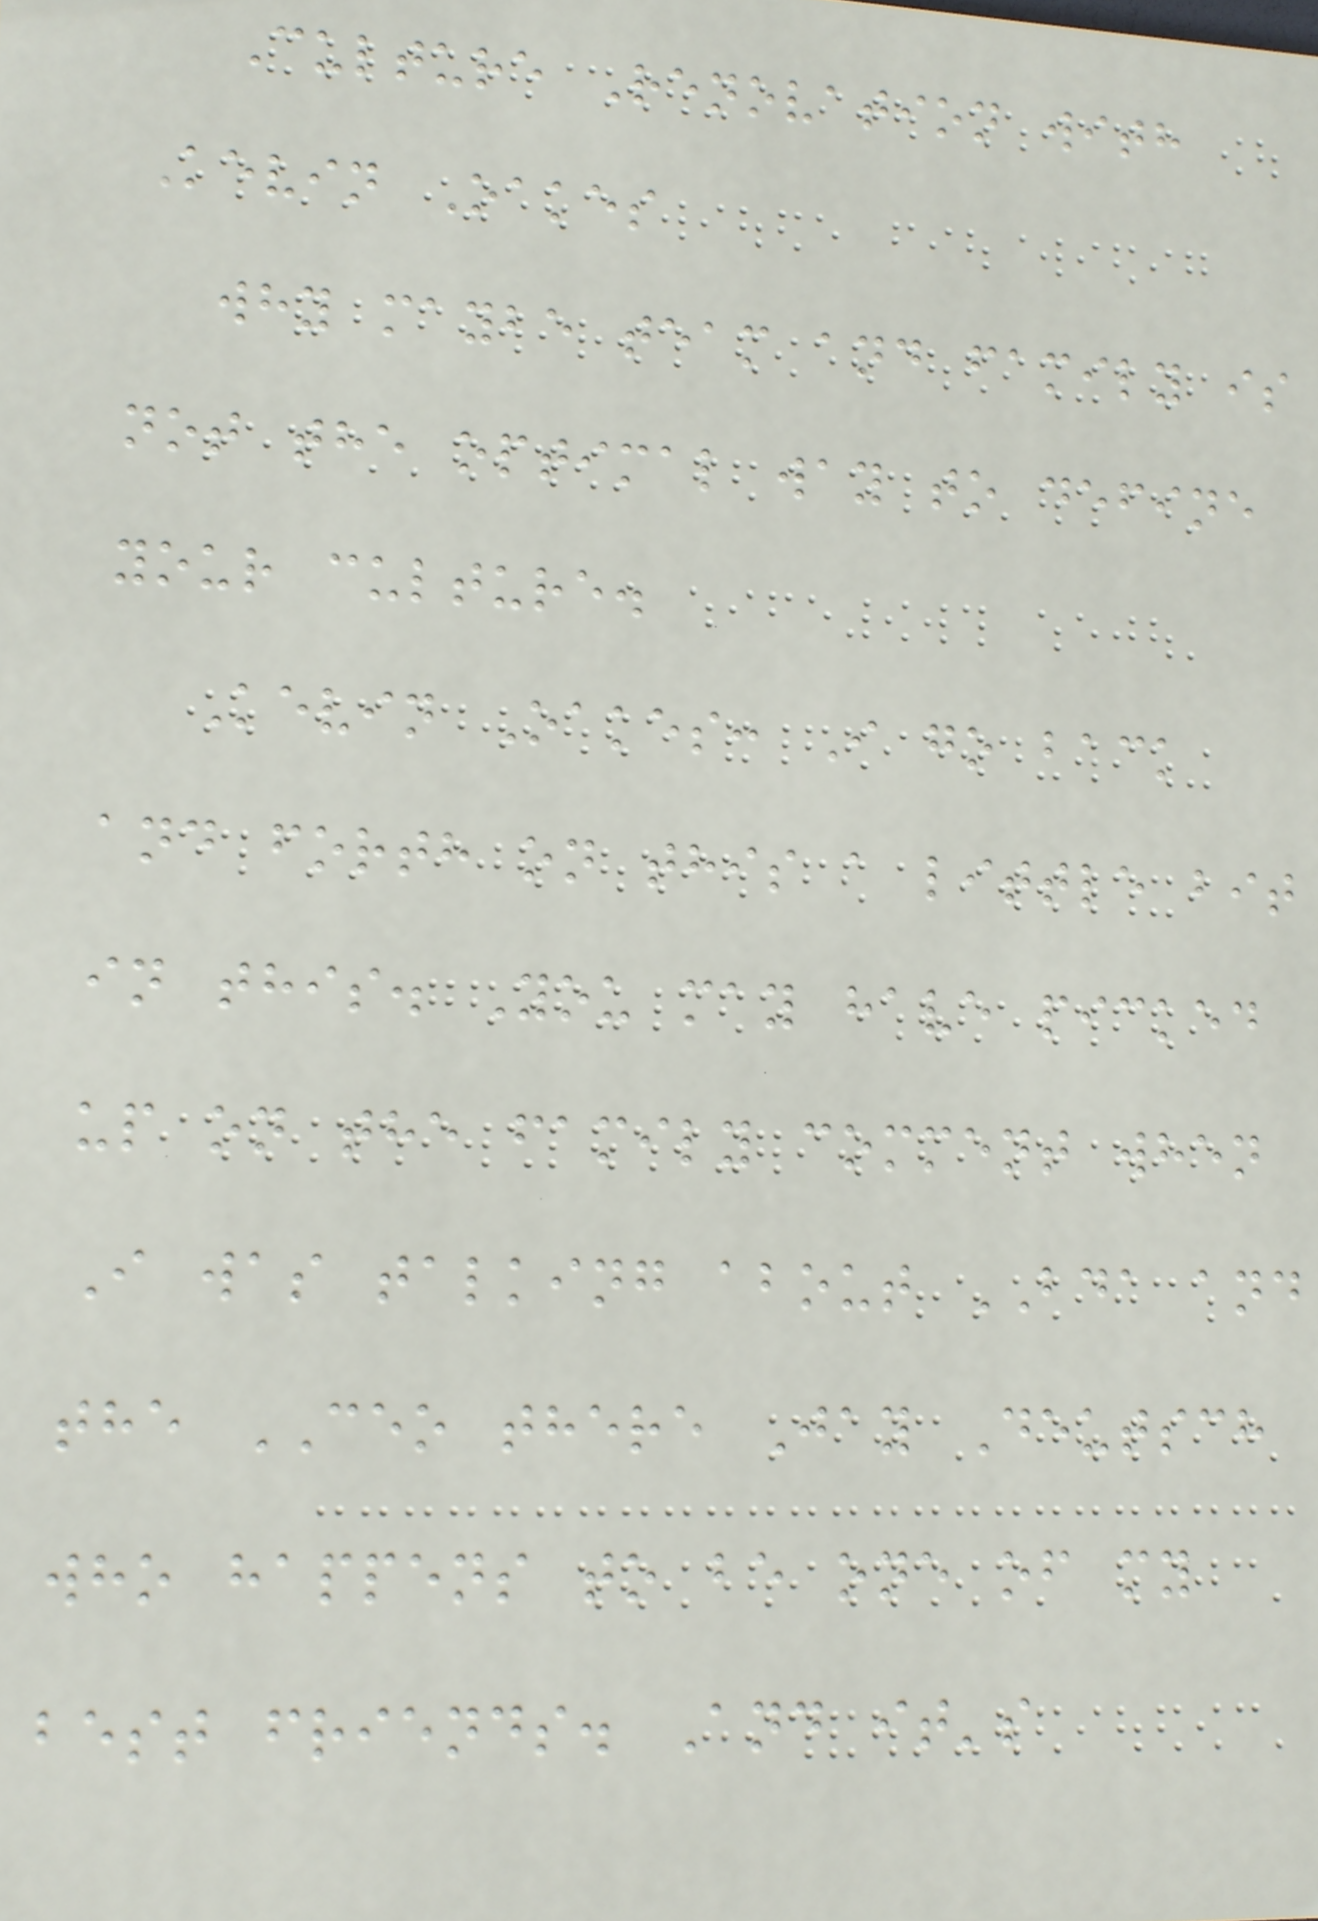Culture Renovation with
Kevin Oakes
why maybe team and family is
not the optimal way to define
your culture.
Kevin Oakes: I go back
and forth on this a little bit
in this. You may have picked
up on the family comment when
I was talking about BDA and
the CEO there Jay Deutsch
who happens to be one of my
best friends. And it's
